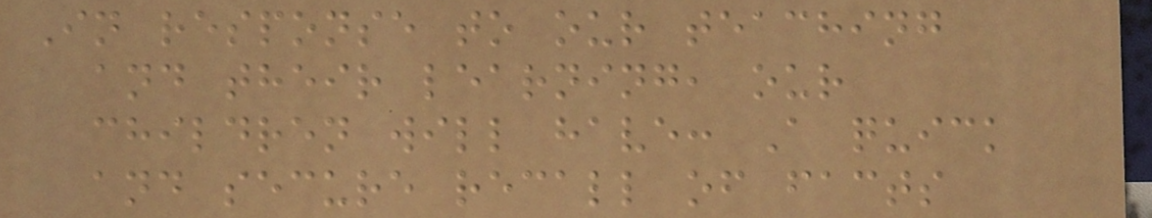In response to our teaching
and their learning, our
children will have: A quick
and secure recall of facts
